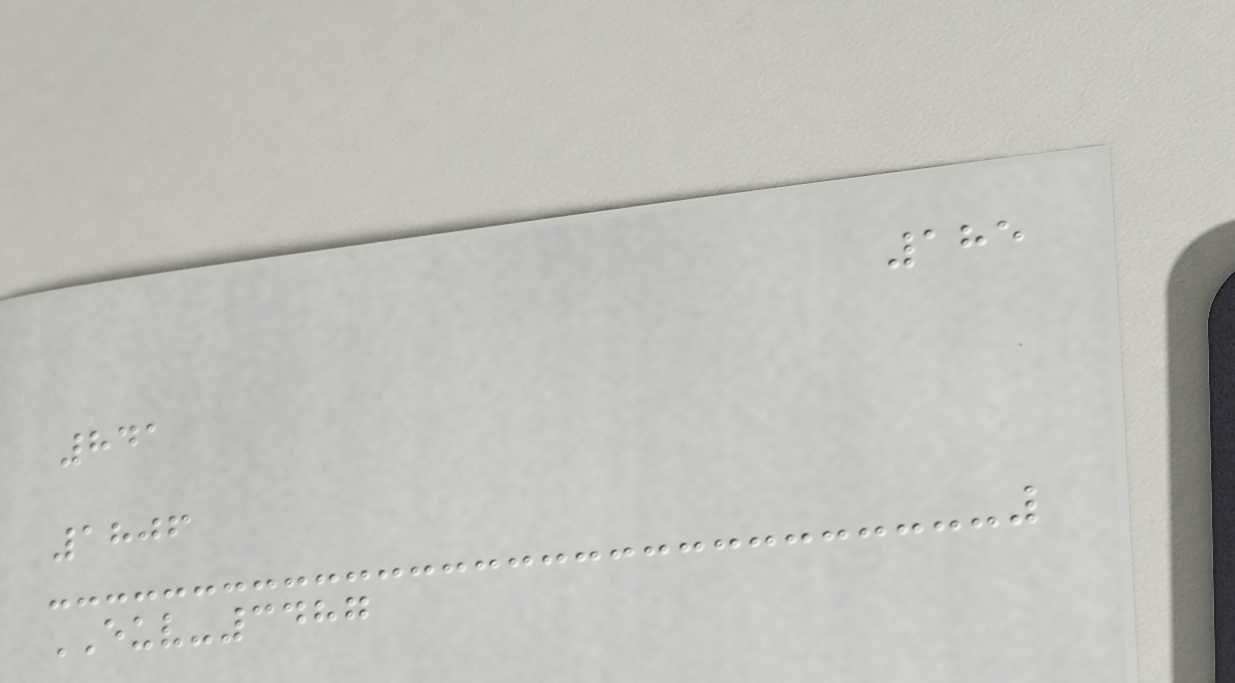185
841
1806
EUV-3487
